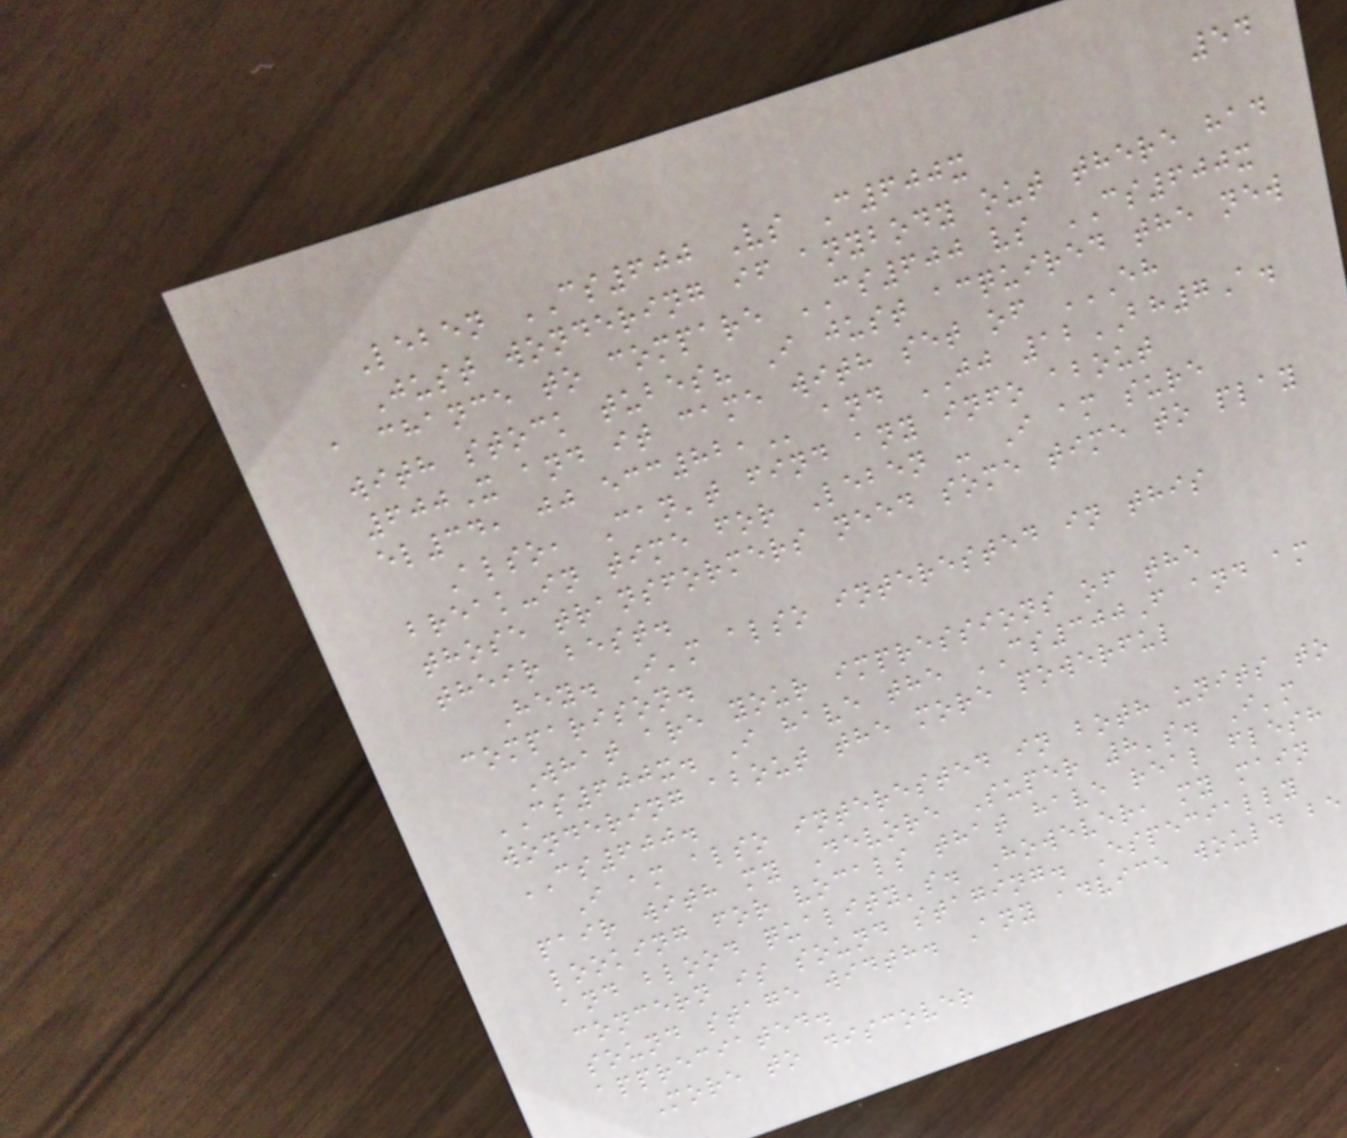54
Leben CS600 Vs C600x
Just wondering if anybody out there had
a chance to compare CS600 vs CS600x
with stock tubes? I just acquired the new
600X and it came with set of EH
EL34, JJ ECC82, and JJ 12BH7A.
Also, Can't find any info about
break-in time for Leben - I am sure
those transformers need some time to play
their best.
Hey. I'm also interested in this
comparison.
What are your impressions of the
CS600x. I have the CS300F and am
wondering about the more powerful
CS600.
I am also interested in both units to
pair with my Devore Super 8's. I'm
looking for vocals that have real flesh
and blood quality's. However, my main
concern is sound staging. Especially
sound stage width. Any advice would be
appreciated.
More to discover
